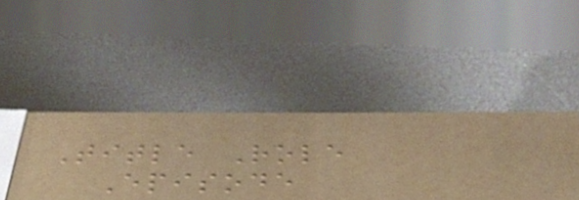Title Role
Episode
